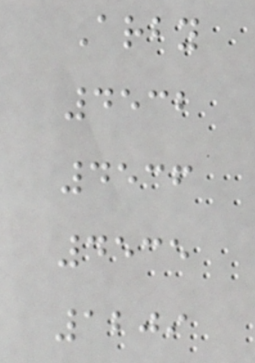Arby
4532
4536
4535
1209
